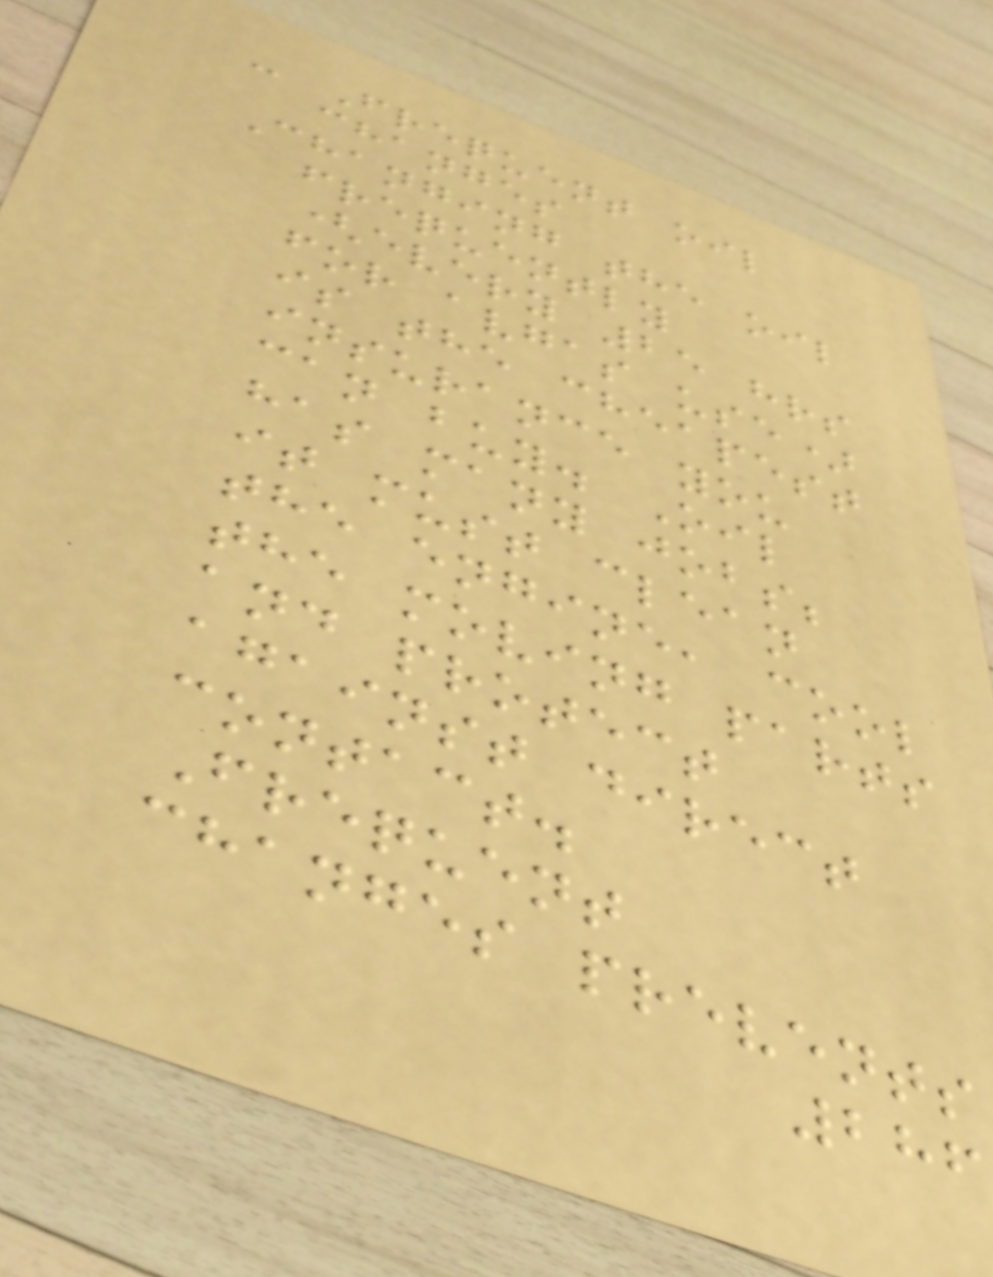- Frequent oil
changes
Changing the oil
frequently
(every 25 hrs
for avgas use)
is the cheapest
insurance you
can buy. Oil
has many jobs;
it must clean
the engine, cool
the moving parts
and protect
against direct
contact.
Frequent
changes prevents
286
